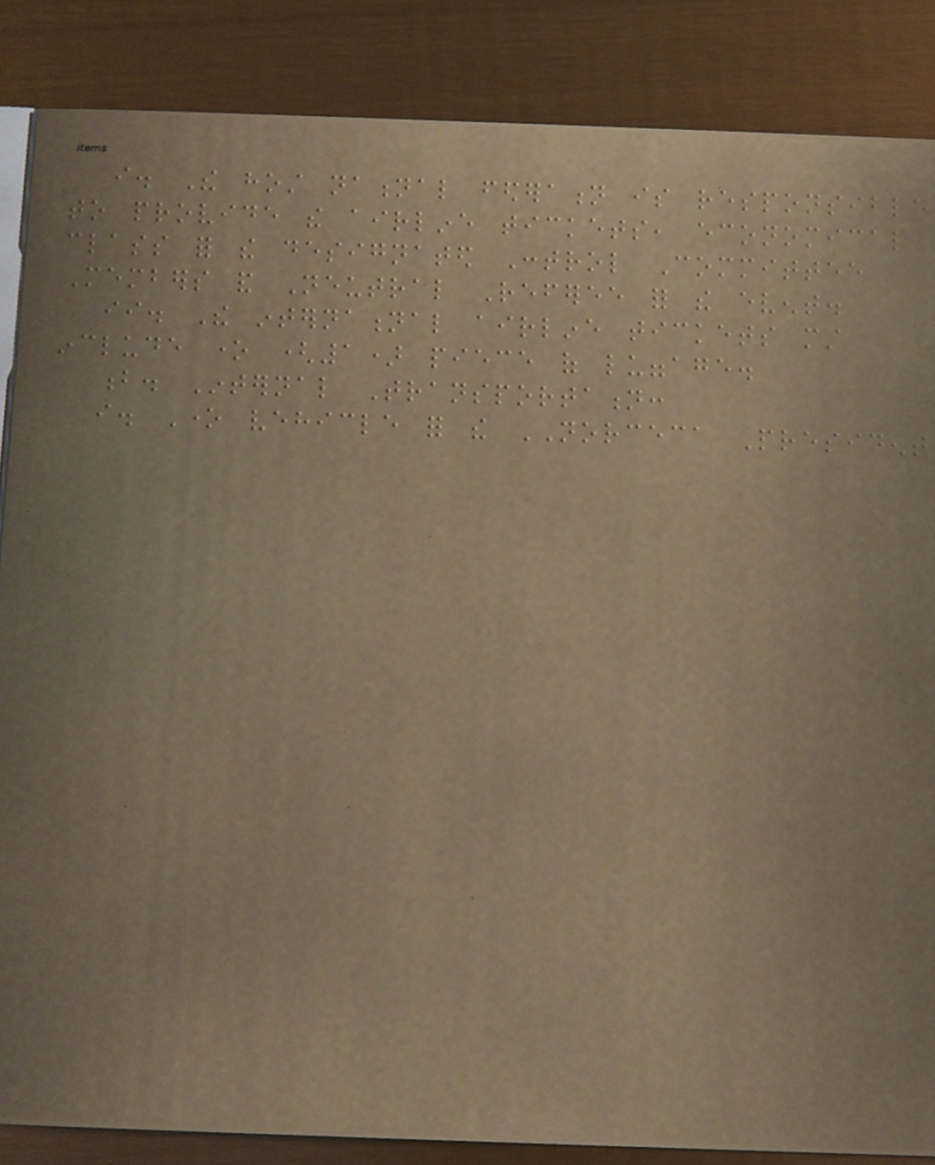i. The host national federation is responsible
to provide the airline tickets, economical
class for the designated Control Committee
Members and Neutral Referee for the event.
ii. The international airline tickets must
include one (1) piece of luggage.
b. Internal Transportation:
i. One vehicle for the NORCECA President
